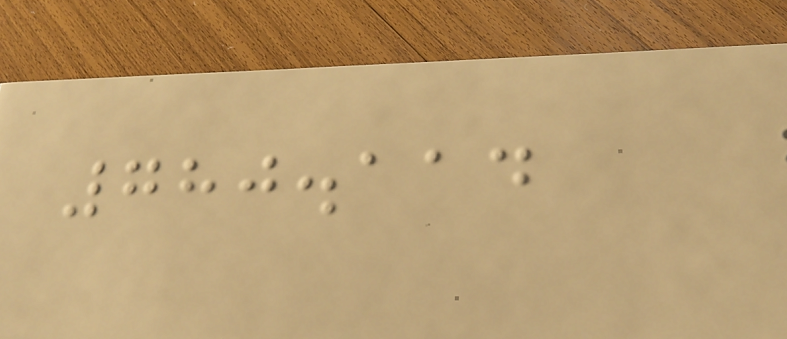780.114
